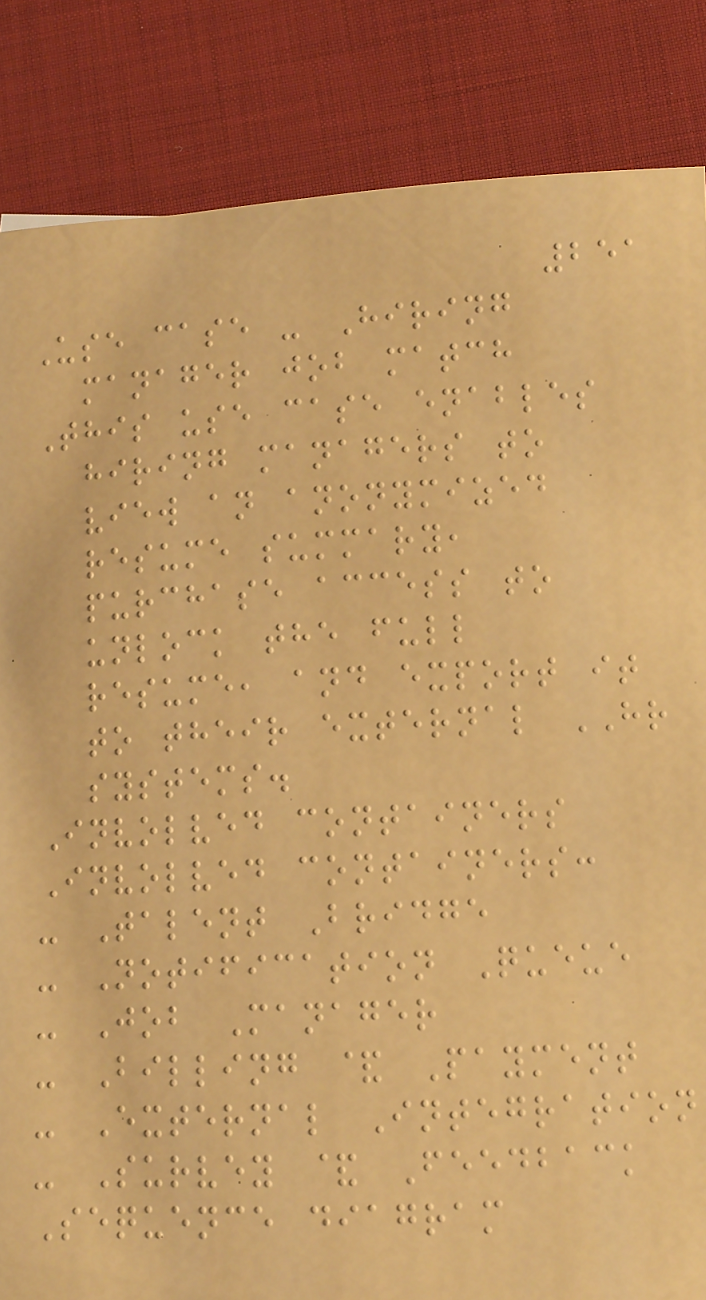251
Use case - Hiring
manager job match
This use case enables
hiring managers to
view an anonymized
resume summary,
purchase access to
unlock the full
resume, and export it
to their external HR
systems.
Involved containers
Involved containers:
- Talent Bridge
- Notification Queue
- Job Manager
- Billing & Payment
- External Integration
- Survey & Feedback
Sequence diagram
